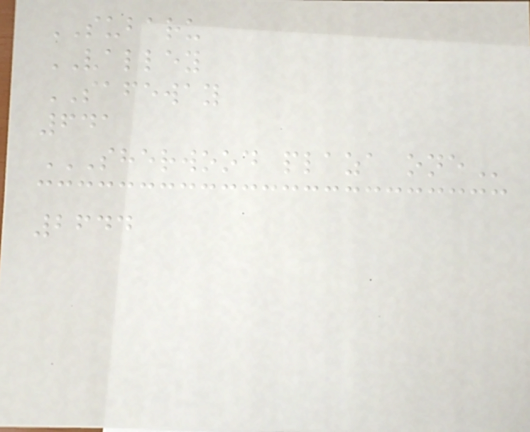SUBARU
VALLEY
SAFEWAY
641
SHERWOOD PLAZA ONE
2644
